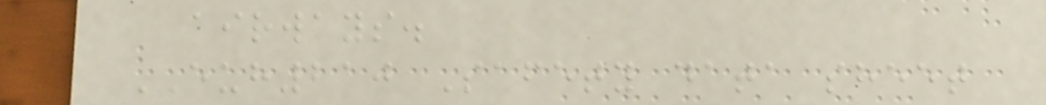airways.
EUH210 Safety data sheet
